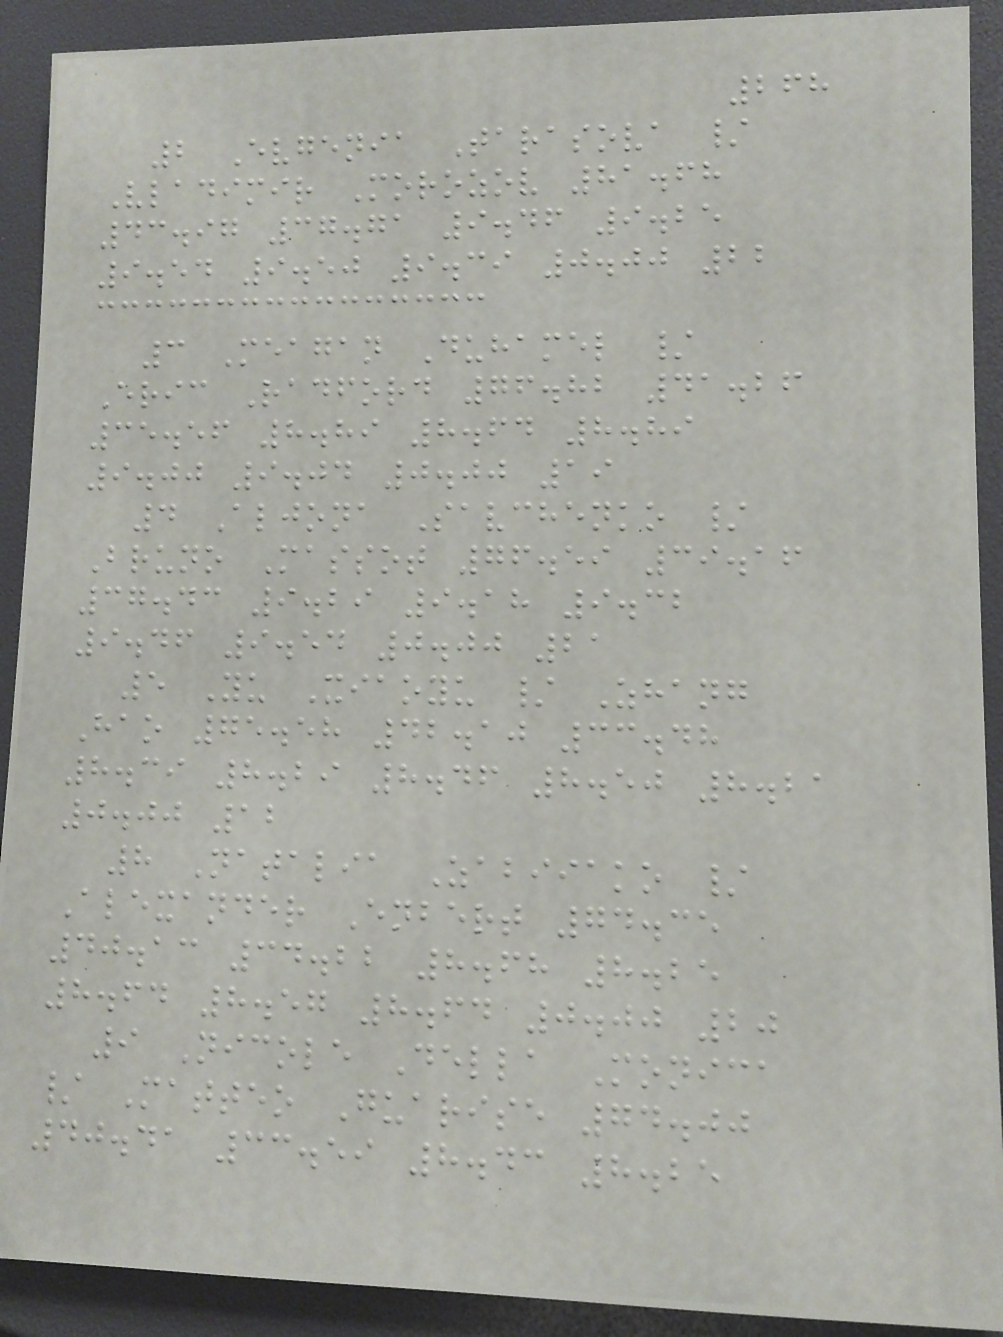268
2 Evgenia Tarasova /
Vladimir Morozov 81.68
43.97 37.71 9.46 9.25
9.54 9.50 9.39 0.00 22
3 Meagan Duhamel /
Eric Radford 76.82 41.26
35.56 8.89 8.64 8.89
9.00 9.04 0.00 19
4 Aljona Savchenko /
Bruno Massot 76.59 39.16
37.43 9.29 9.18 9.32
9.46 9.54 0.00 21
5 Yu Xiaoyu / Zhang
Hao 75.58 42.10 33.48
8.39 8.29 8.46 8.50 8.21
0.00 12
8 Natalia Zabiiako /
Alexander Enbert 74.35
40.13 34.22 8.68 8.25
8.64 8.57 8.64 0.00 20
9 Nicole Della Monica
/ Matteo Guarise 74.00
40.41 33.59 8.43 8.25
